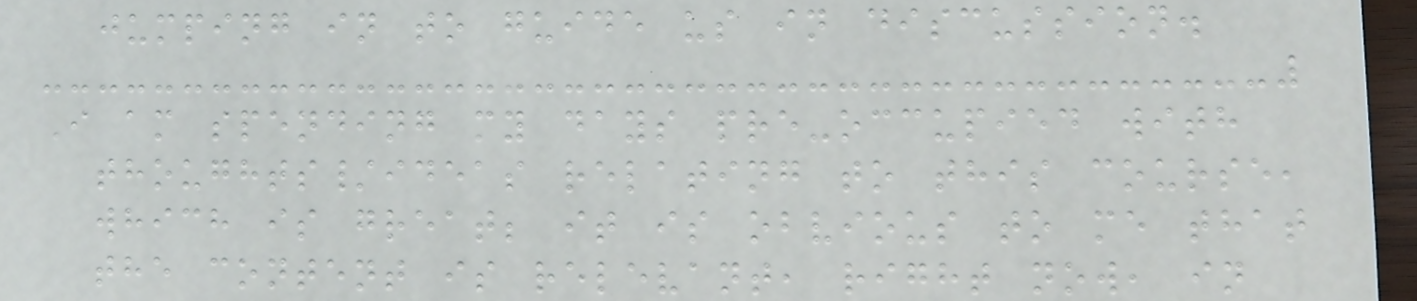jumping in to guide us in discussion.
I am spending my days pre-occupied with
thoughts/ideas relating to this course,
which is great; it is obvious to me that
the content is relevant, right now, in
